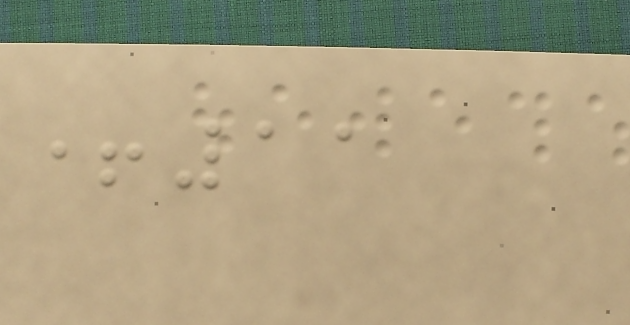+11
